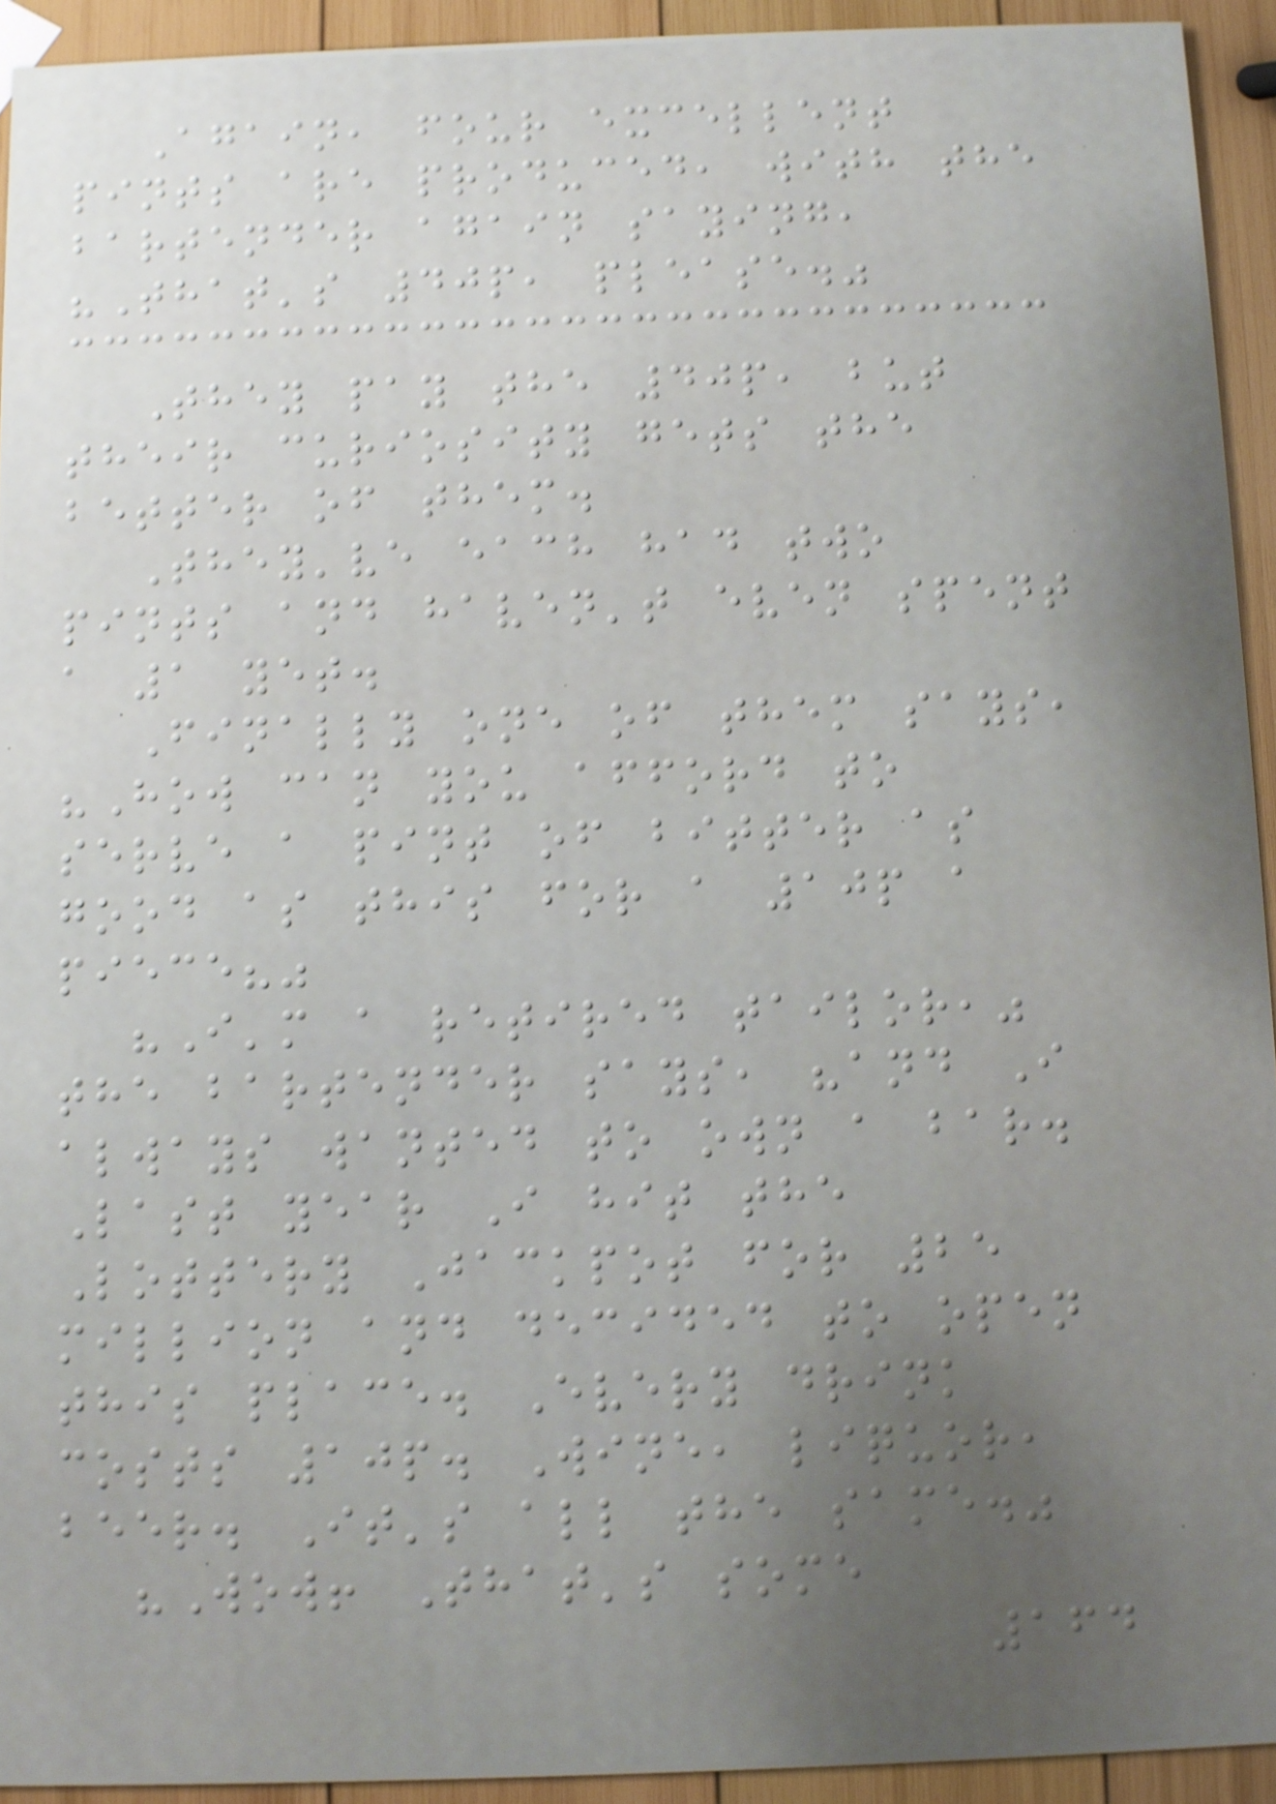Again, four excellent
pints are produced, with the
bartender again saying,
"That's 40p, please."
They pay the 40p, but
their curiosity gets the
better of them.
They've each had two
pints and haven't even spent
a 1 yet.
Finally one of them says,
"How can you afford to
serve a pint of bitter as
good as this for a 10p a
piece?"
"I'm a retired tailor,"
the bartender says, "and I
always wanted to own a bar.
Last year I hit the
Lottery Jackpot for 25
million and decided to open
this place. Every drink
costs 10p. Wine, liquor,
beer. It's all the same."
"Wow! That's some
164
